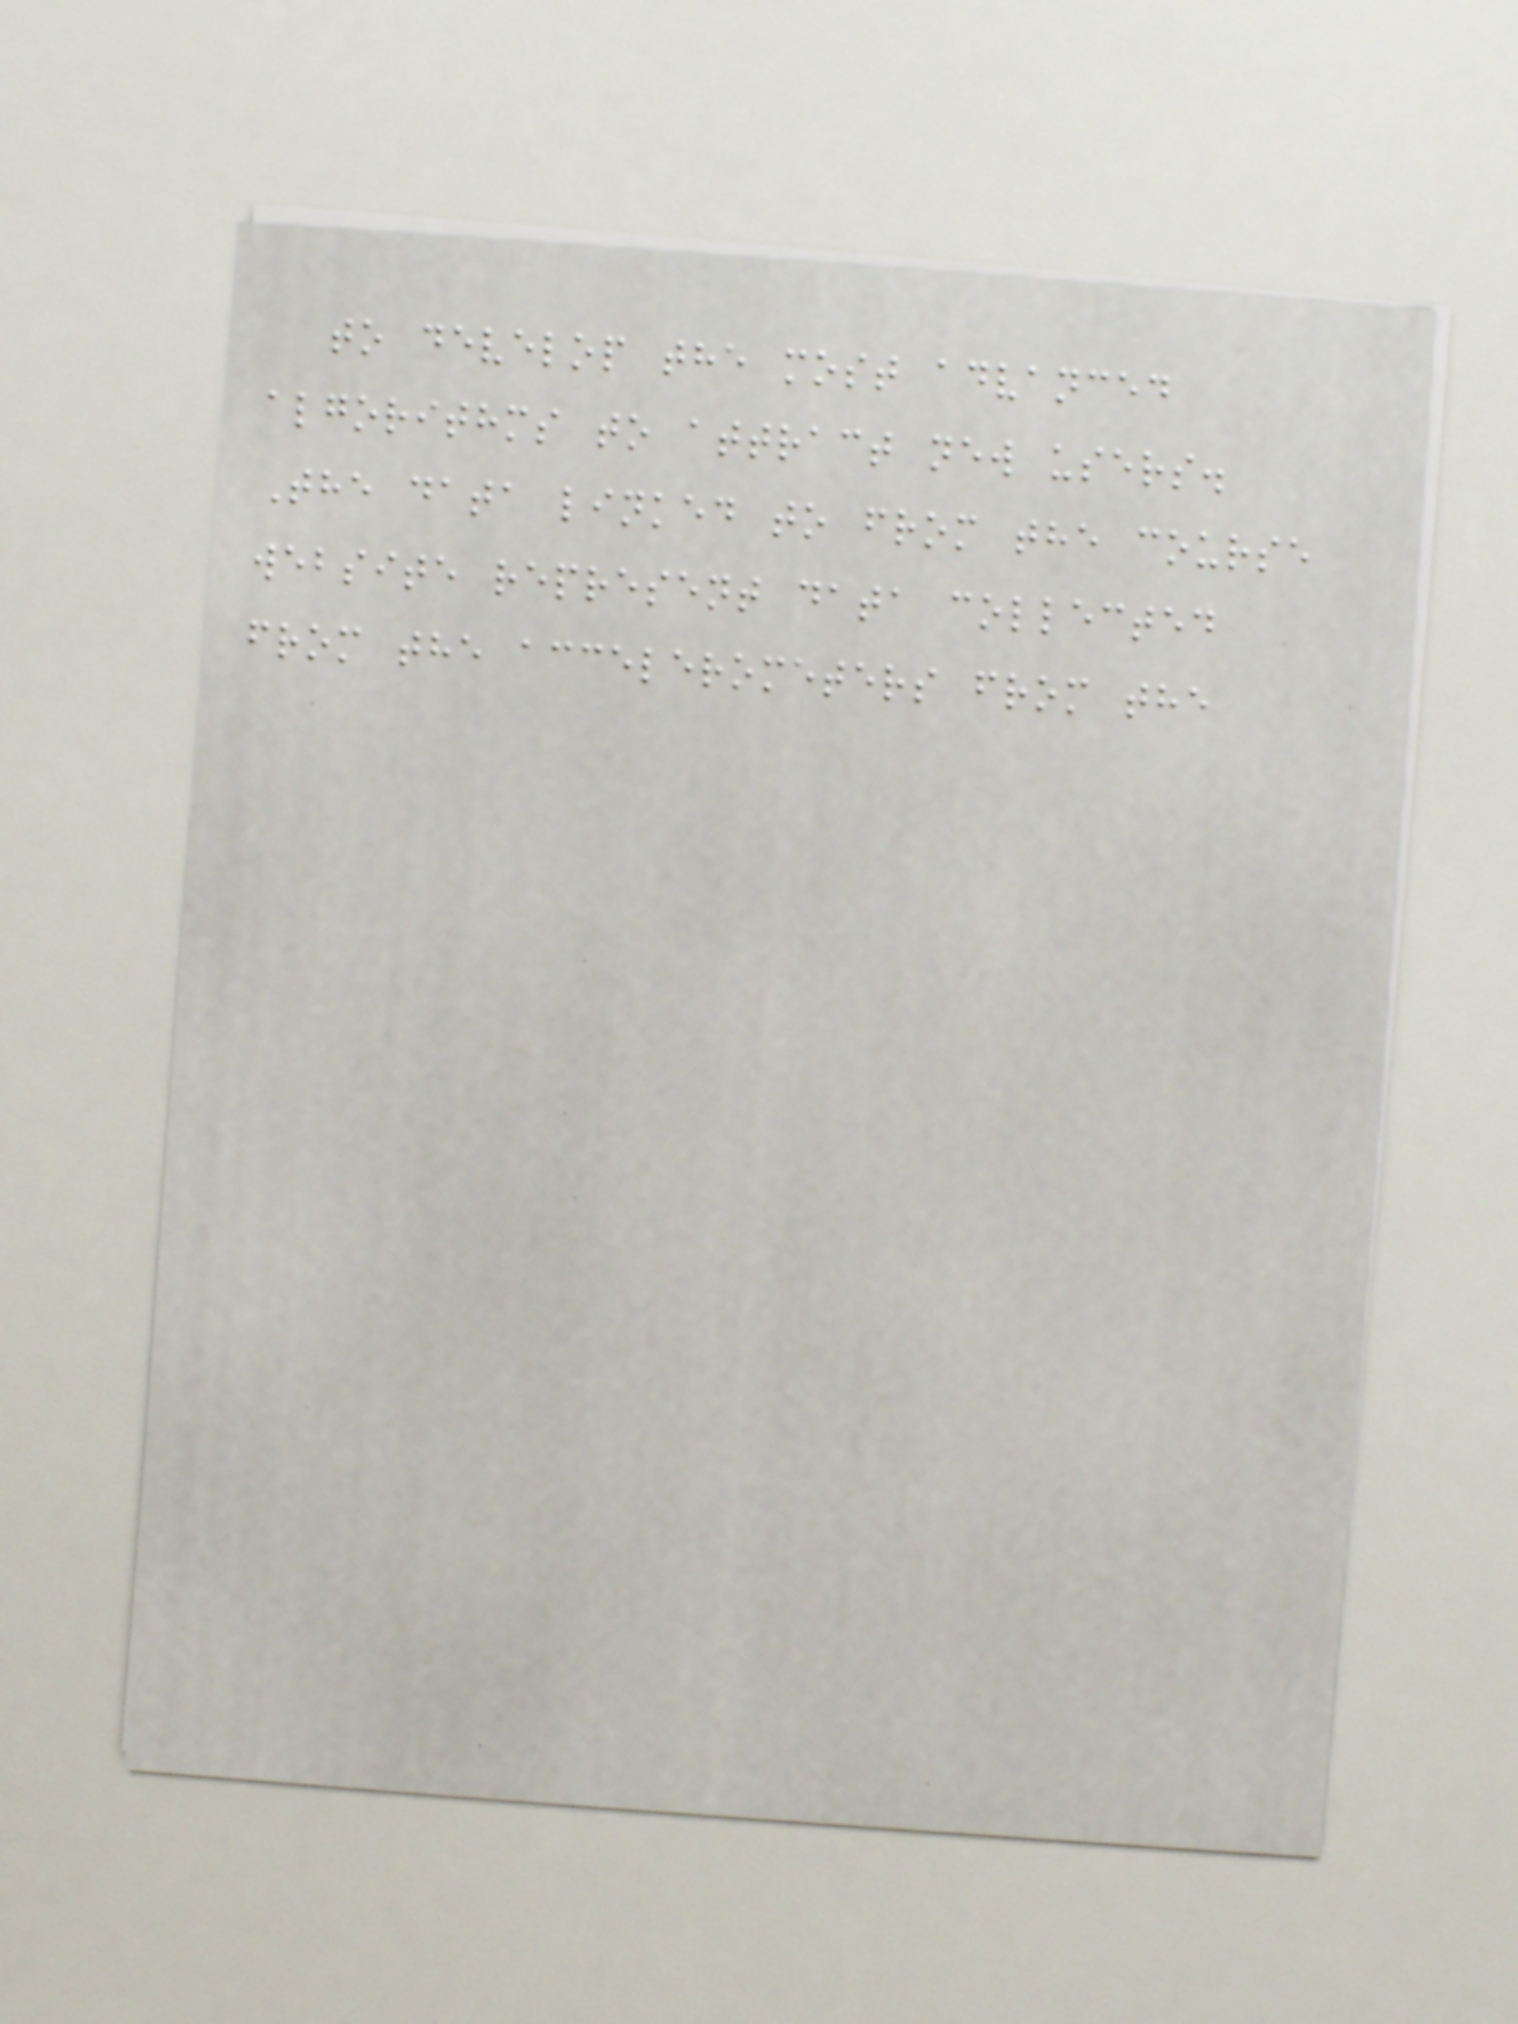to develop the most advanced
algorithms to attract new users.
The data linked to from the course
website represent data collected
from the accelerometers from the
